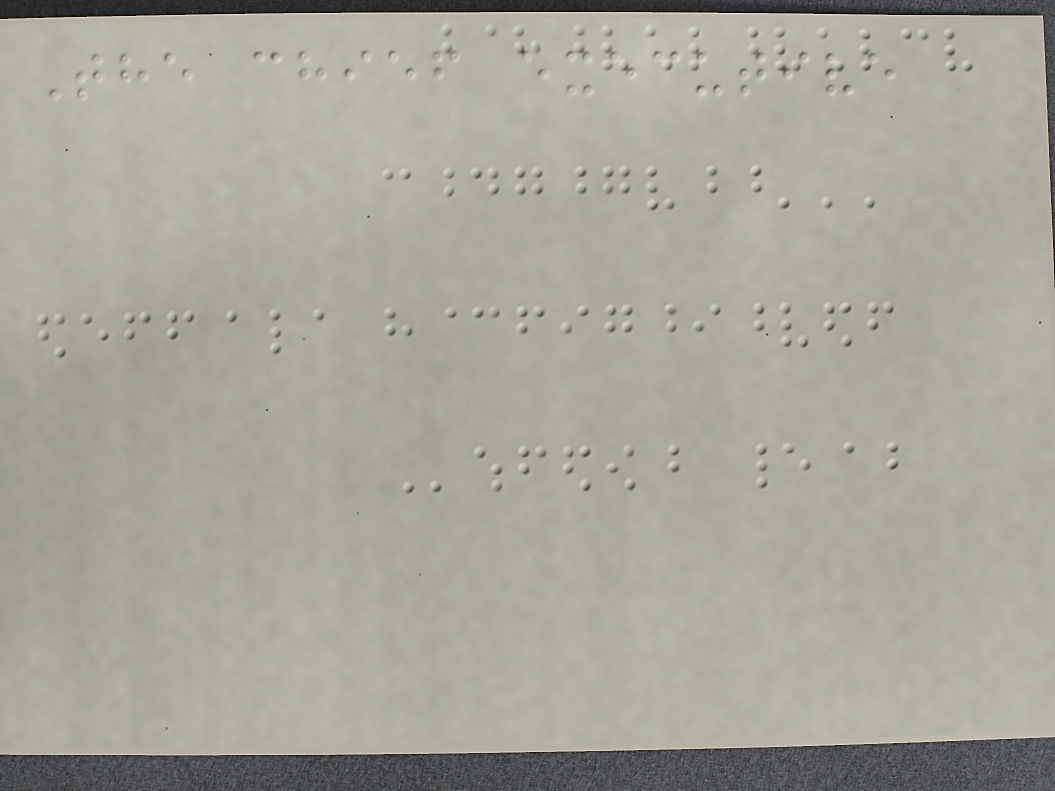The chief executive
